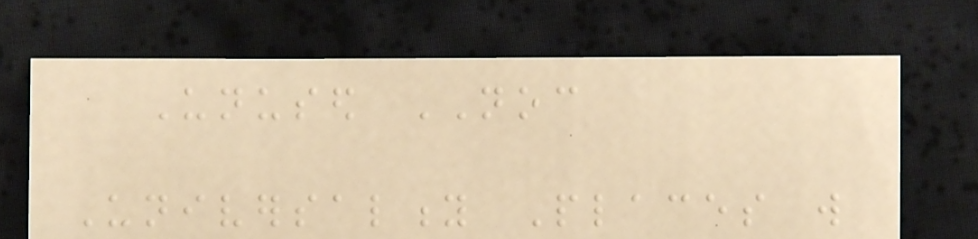Unused NOC
Universality Places will
